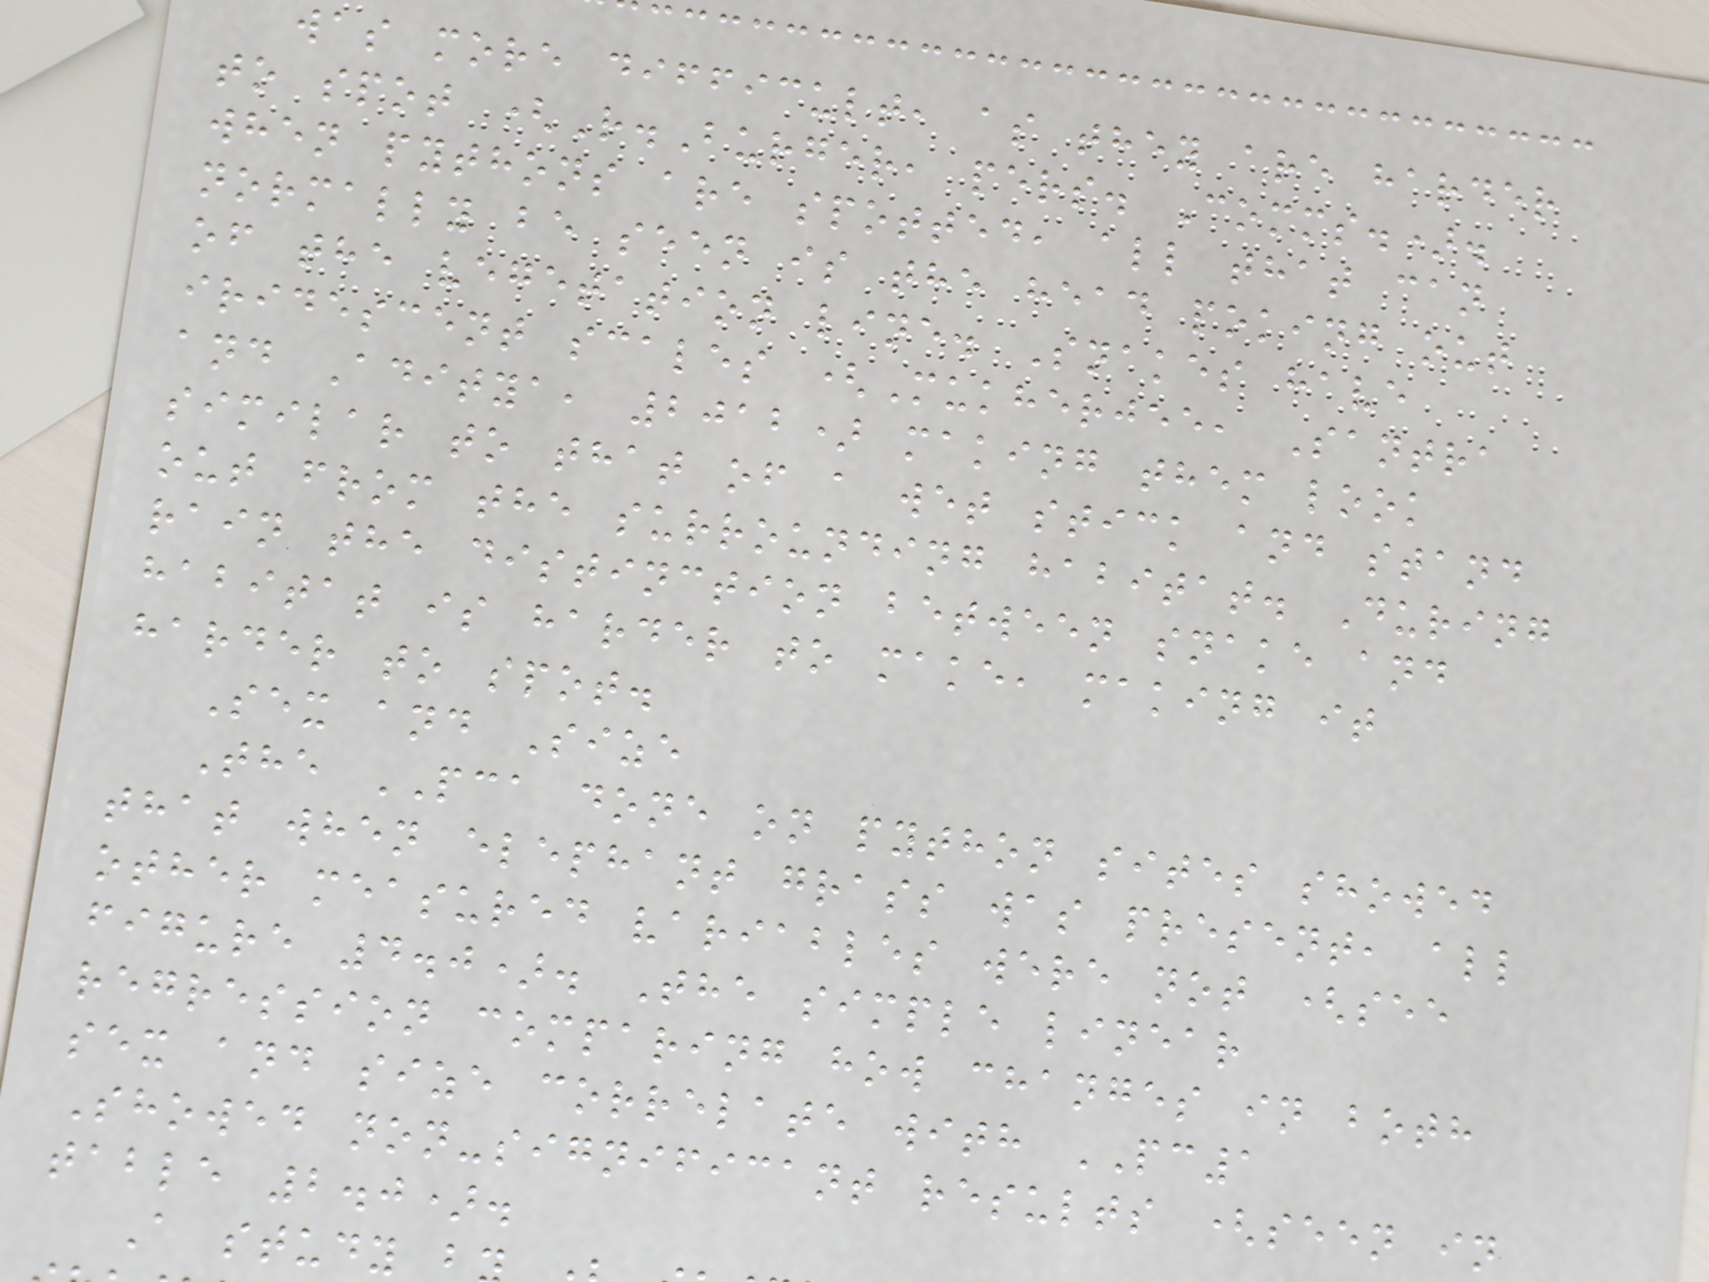was more difficult, as they are harder
to spot (R.Burger, pers. Comms.).
when pythons are spotted, all that can
normally be seen is the head poking out
of the vegetation line. Snakes have
iridescent scales (Mukherjee, Santra
and Aditya, 2012) making them look
similar to that of a wet stick and stand
out from the surrounding habitat. During
rain the distinction between snake and
habitat is harder to make, making it
harder to spot.
Sex and Size
The PCA done on python sites showed
that when elephant grass was present, all
other measured variables were not (see
figure 4.0). The simple linear
regression comparing how changes in both
sex and size correlate with PC1
Showed non-significant results (seen in
table 2.0).
